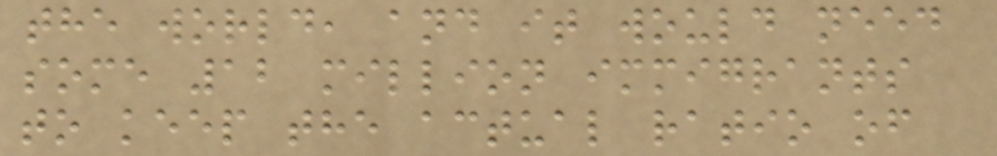the world, and it would need
some 12 million immigrants
to keep the actual ratio of
